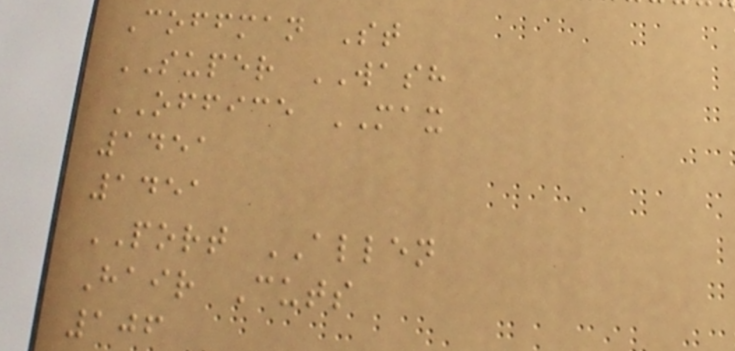Coffman St
SUPER WASH
OFFICE MAX
1451
1451
PORT ALLEN
Hair Cuts
106
